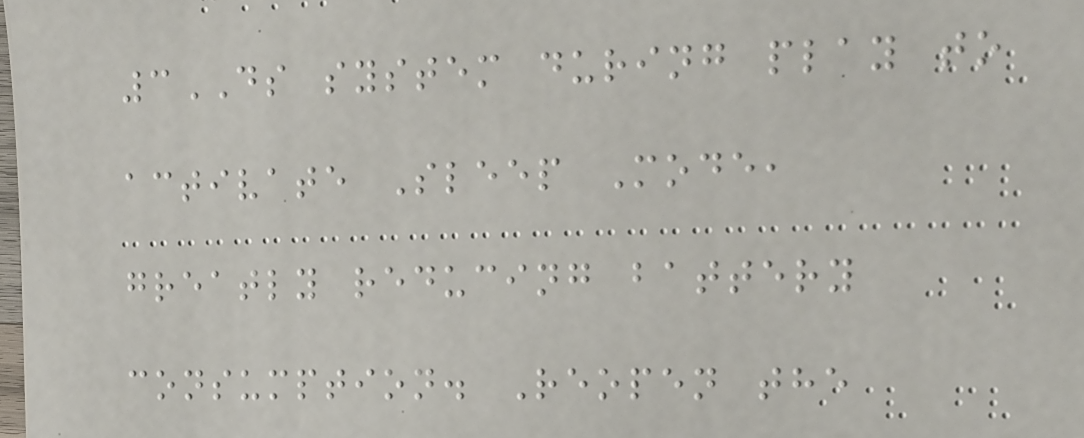3DS system during play to
activate Sleep Mode,
greatly reducing battery
consumption. Reopen the
